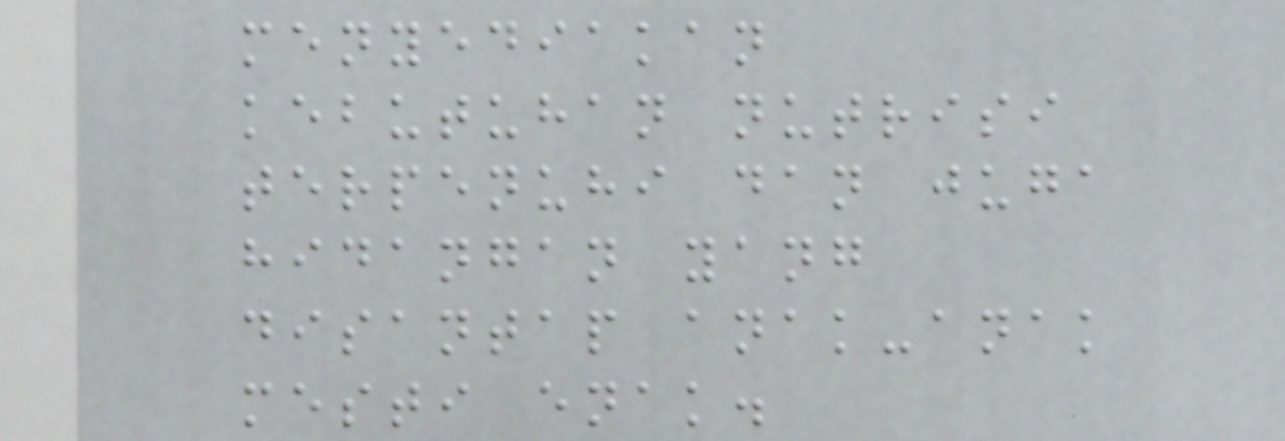menyediakan
kebutuhan nutrisi
terpenuhi dan juga
hidangan yang
disantap anak-anak
mesti enak.
